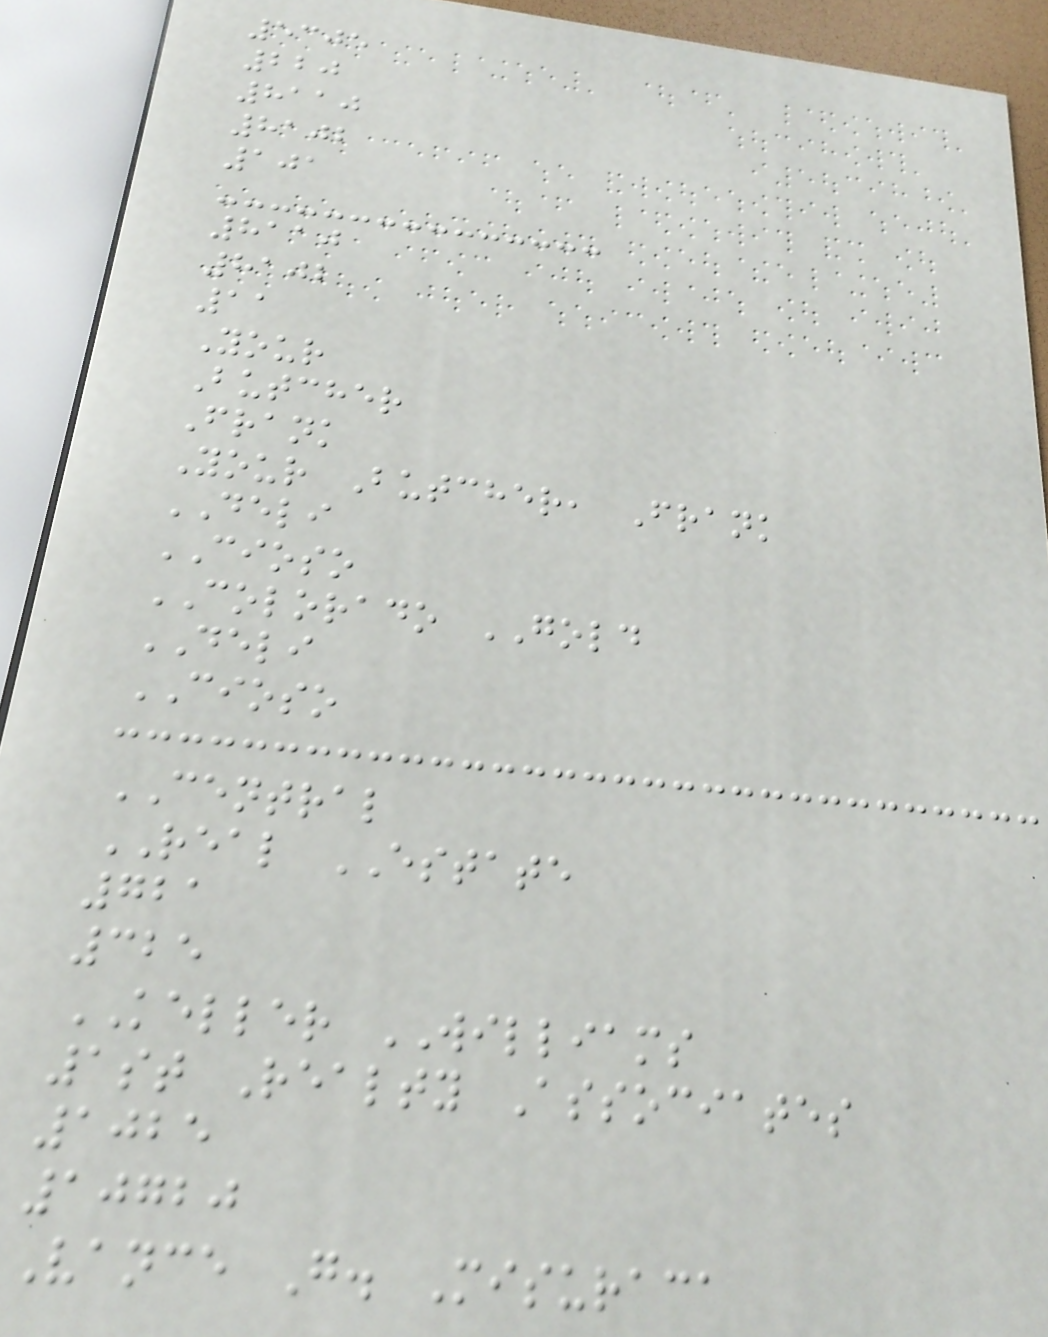5305
220
8110
8102
101
8110
8102
11
Your
Butcher
Frank
Your Butcher, Frank
DELI
CIOSO
COLORADO GOLD
DELI
CIOSO
CENTRAL
REAL ESTATE
721
325
KELLER WILLIAMS
1st Realty Associates
1025
10720
Vance G. Misuraca
